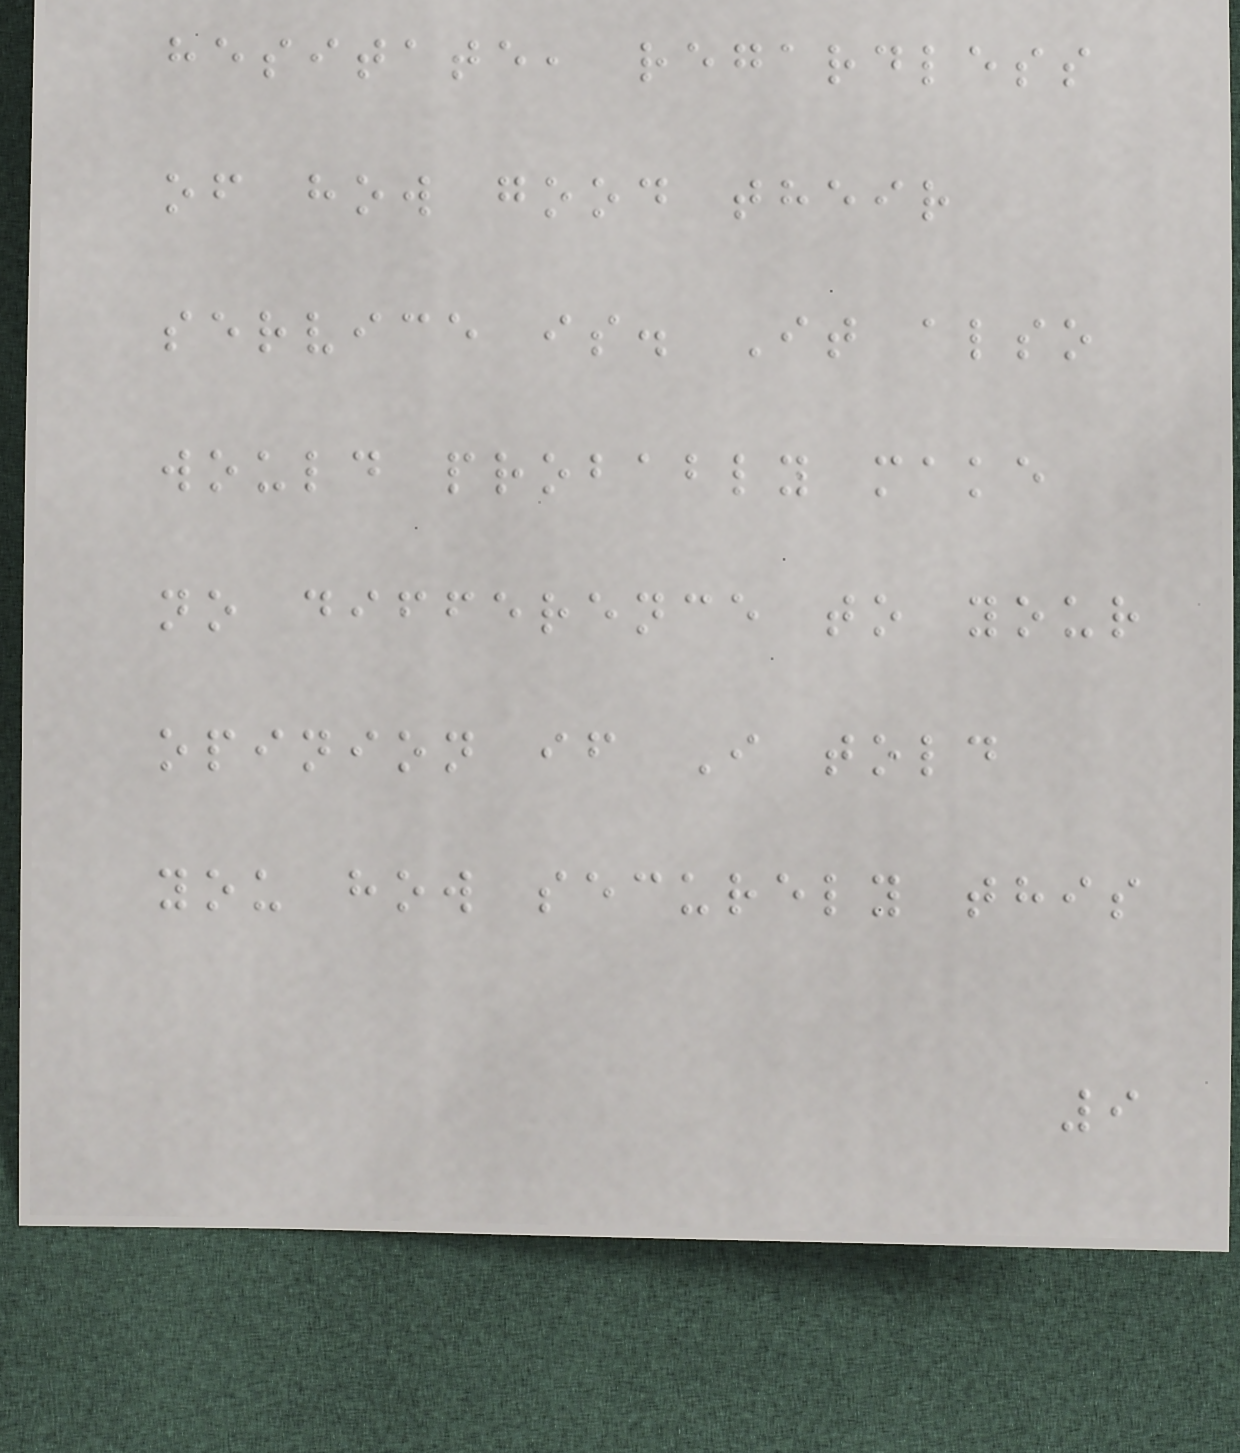hesitate, regardless
of how good their
service is. It also
would probably make
no difference to your
opinion if I told
you how securely this
9
